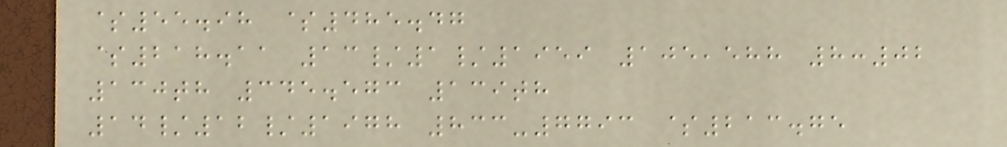$55.98 $485.47
$218.11 13/1/1959 105,588 8:02
130th 345.573 139th
14/12/1978 833-7793 $213.75
